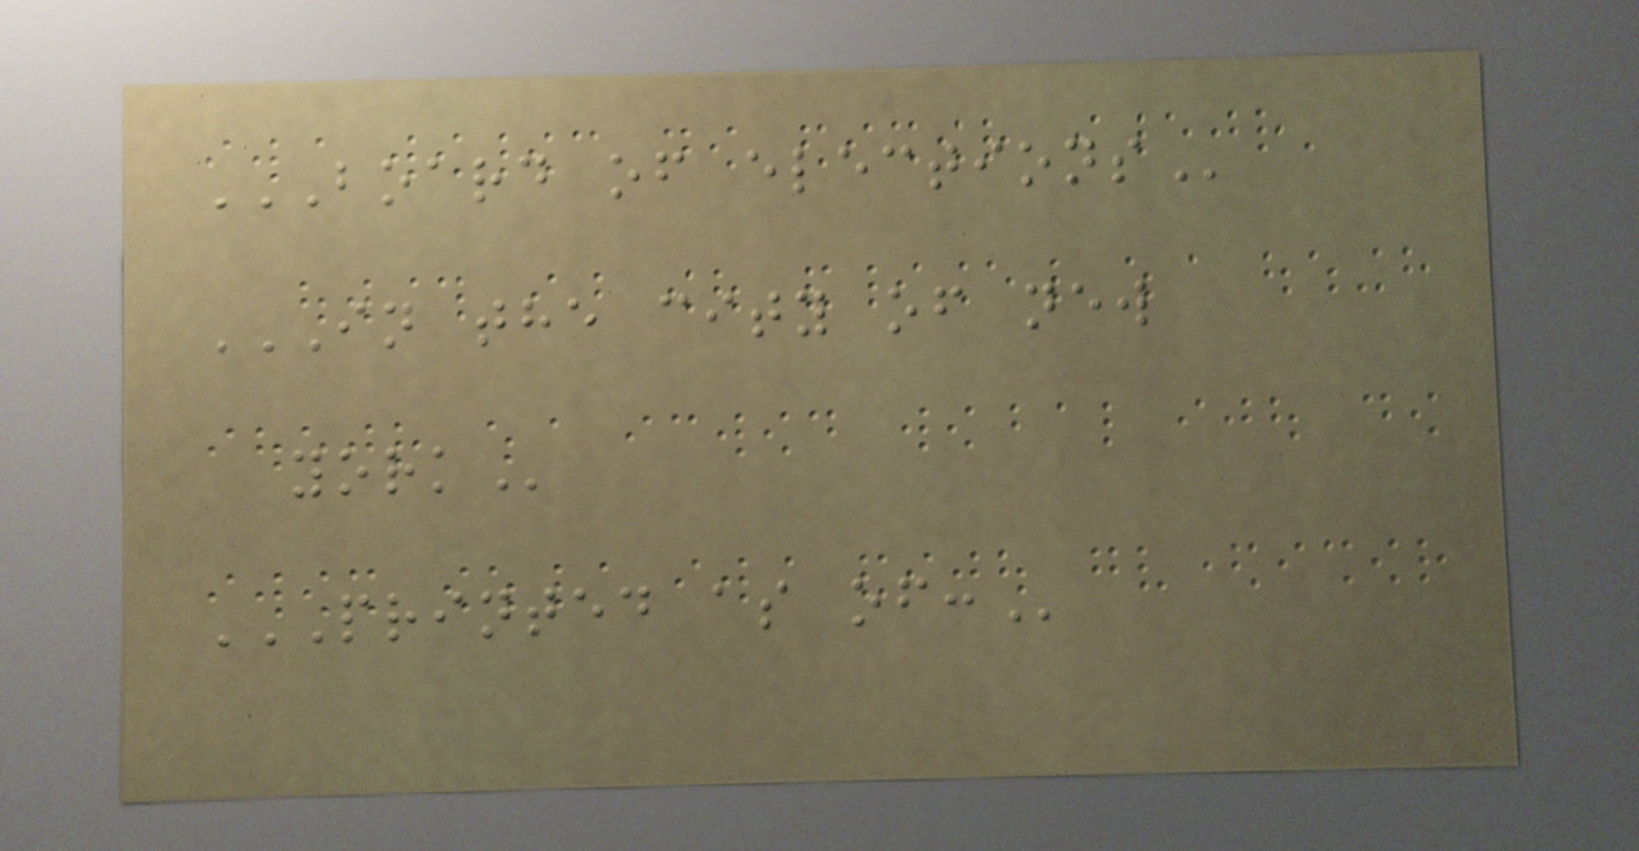BOARD OF ELECTIONS
IN THE CITY OF NEW
YORK
PRINTED AS OF:
